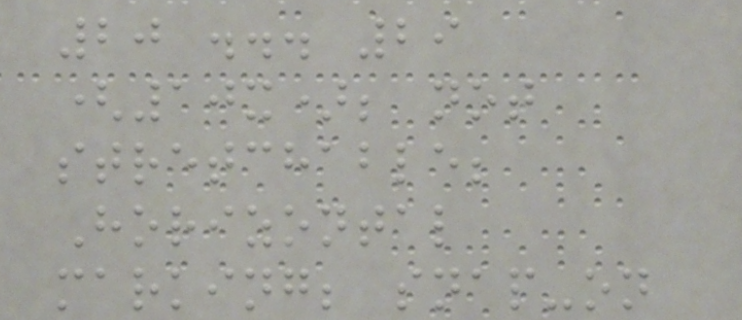20 ... 29
(10x); not
stretchable;
Horizontal
marking; snap-on
